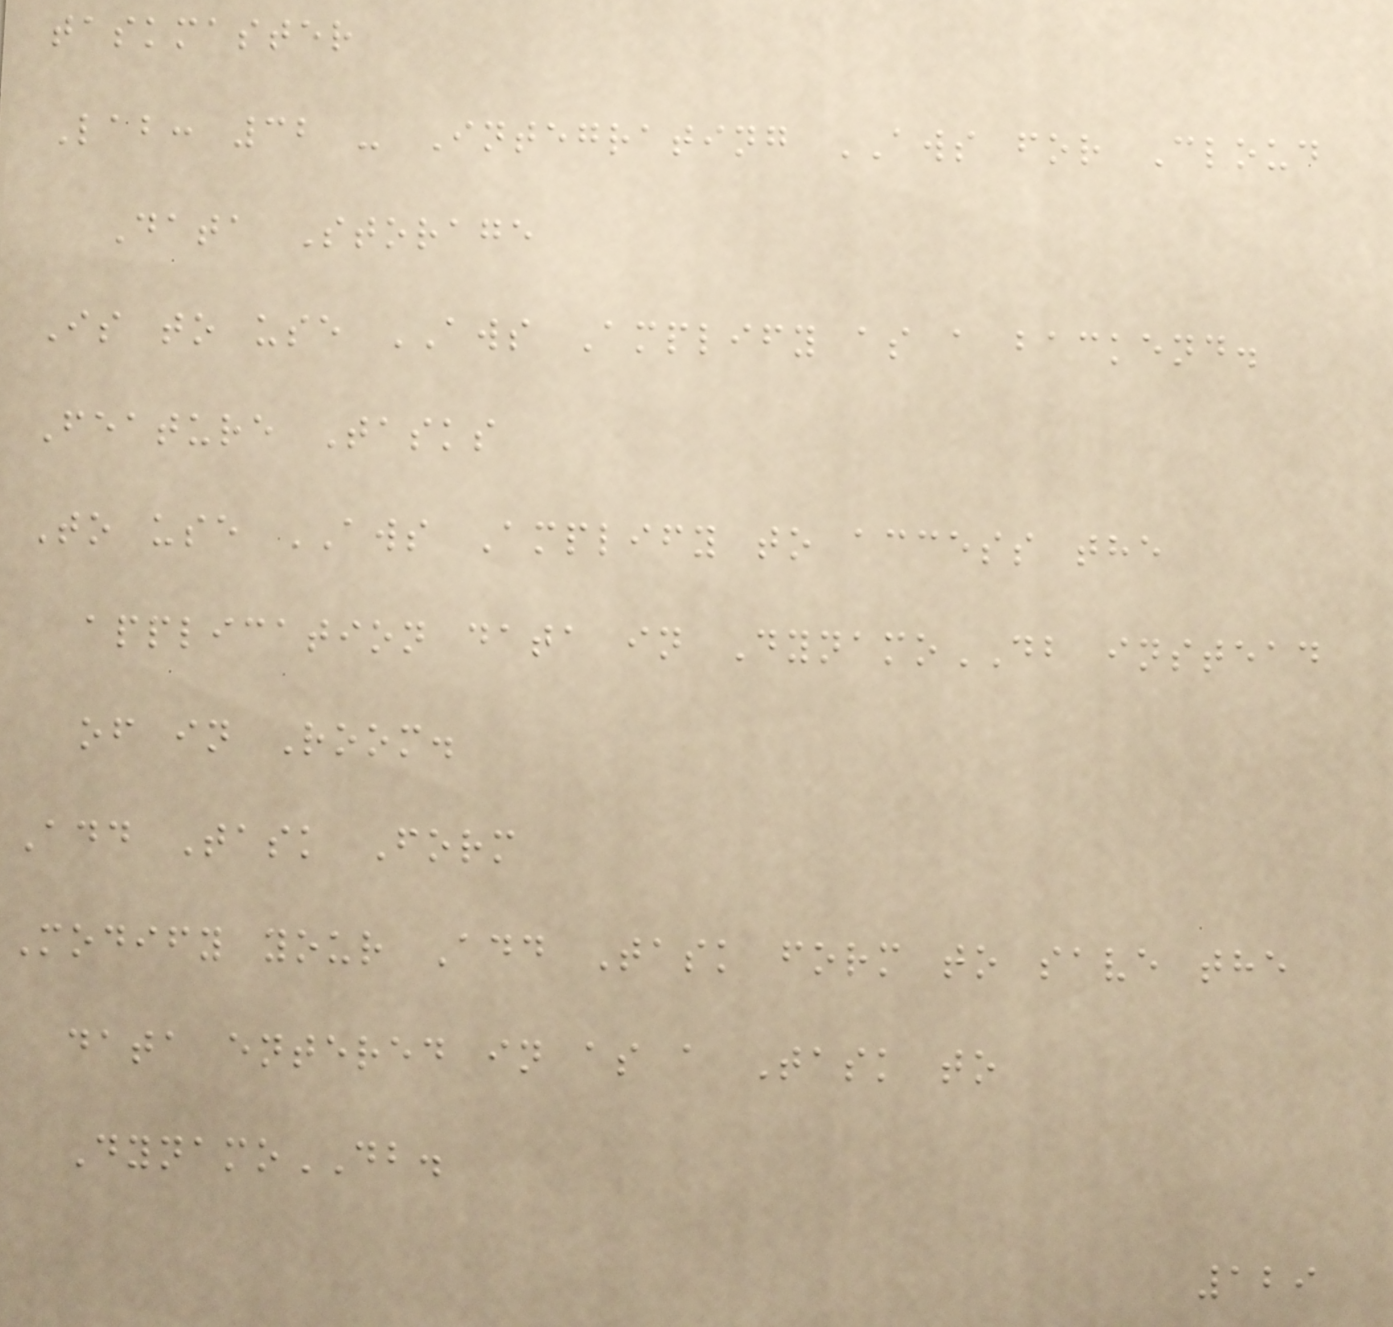taskmaster
Lab: 32 - Integrating AWS for Cloud
Data Storage
Is to use AWS Amplify as a backend.
Feature Tasks
To use AWS Amplify to access the
application data in DynamoDB instead
of in Room.
Add Task Form
Modify your Add Task form to save the
data entered in as a Task to
DynamoDB.
129
